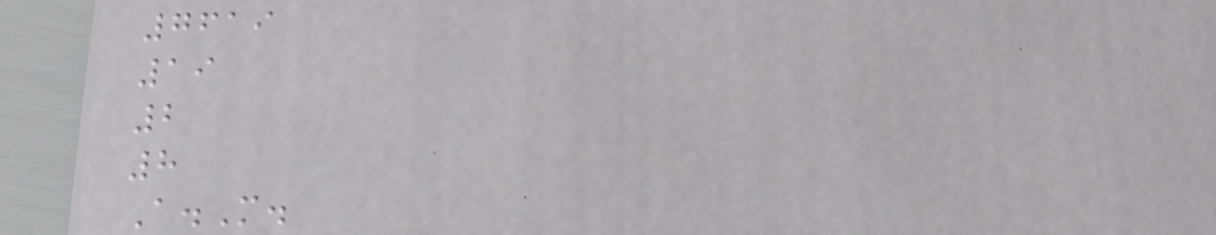7619
19
2
8
A.M.
